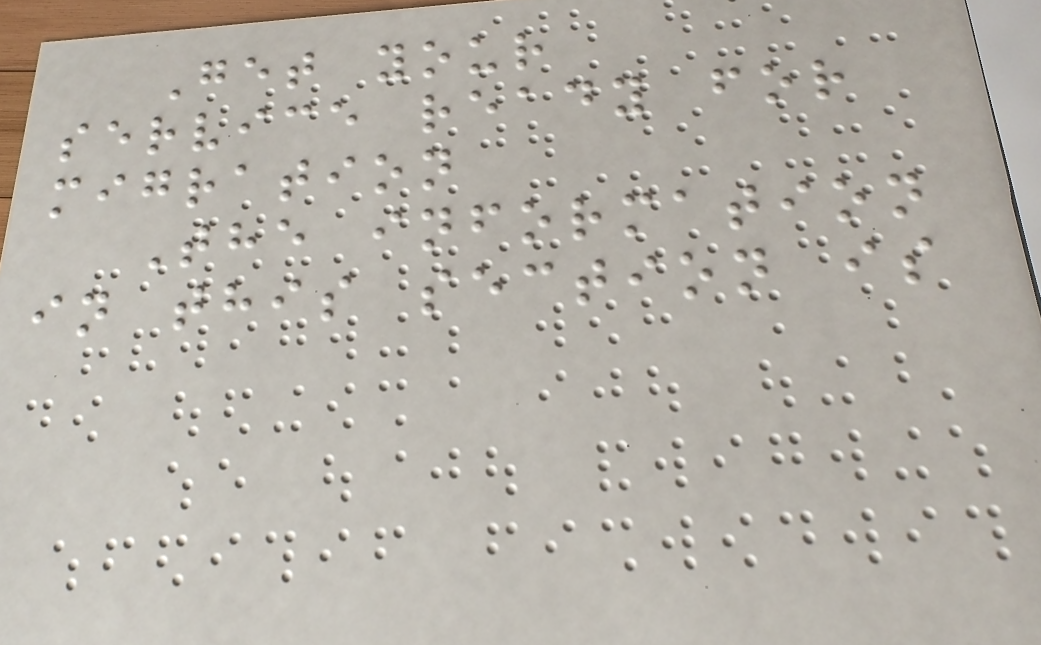Get your
service ready for
migration
The information
in this section is
